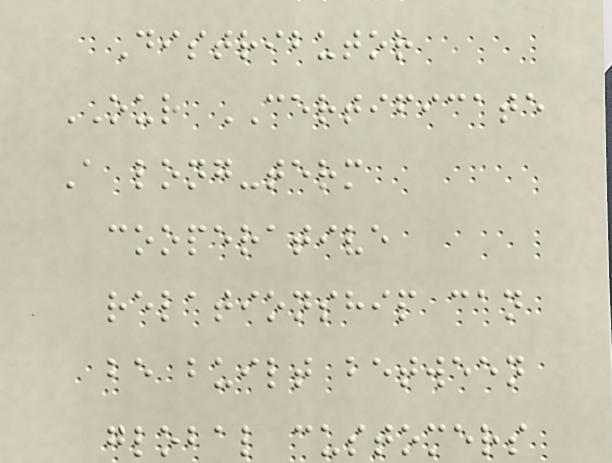Distributor
OUR CERTIFICATE
A long-term
cooperative
relationship can
be built between
global customers
